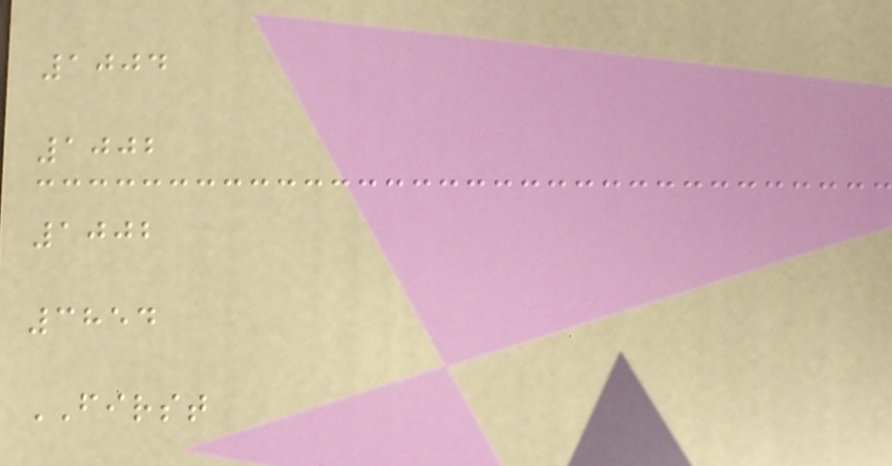1004
1002
1002
3854
FIRST
